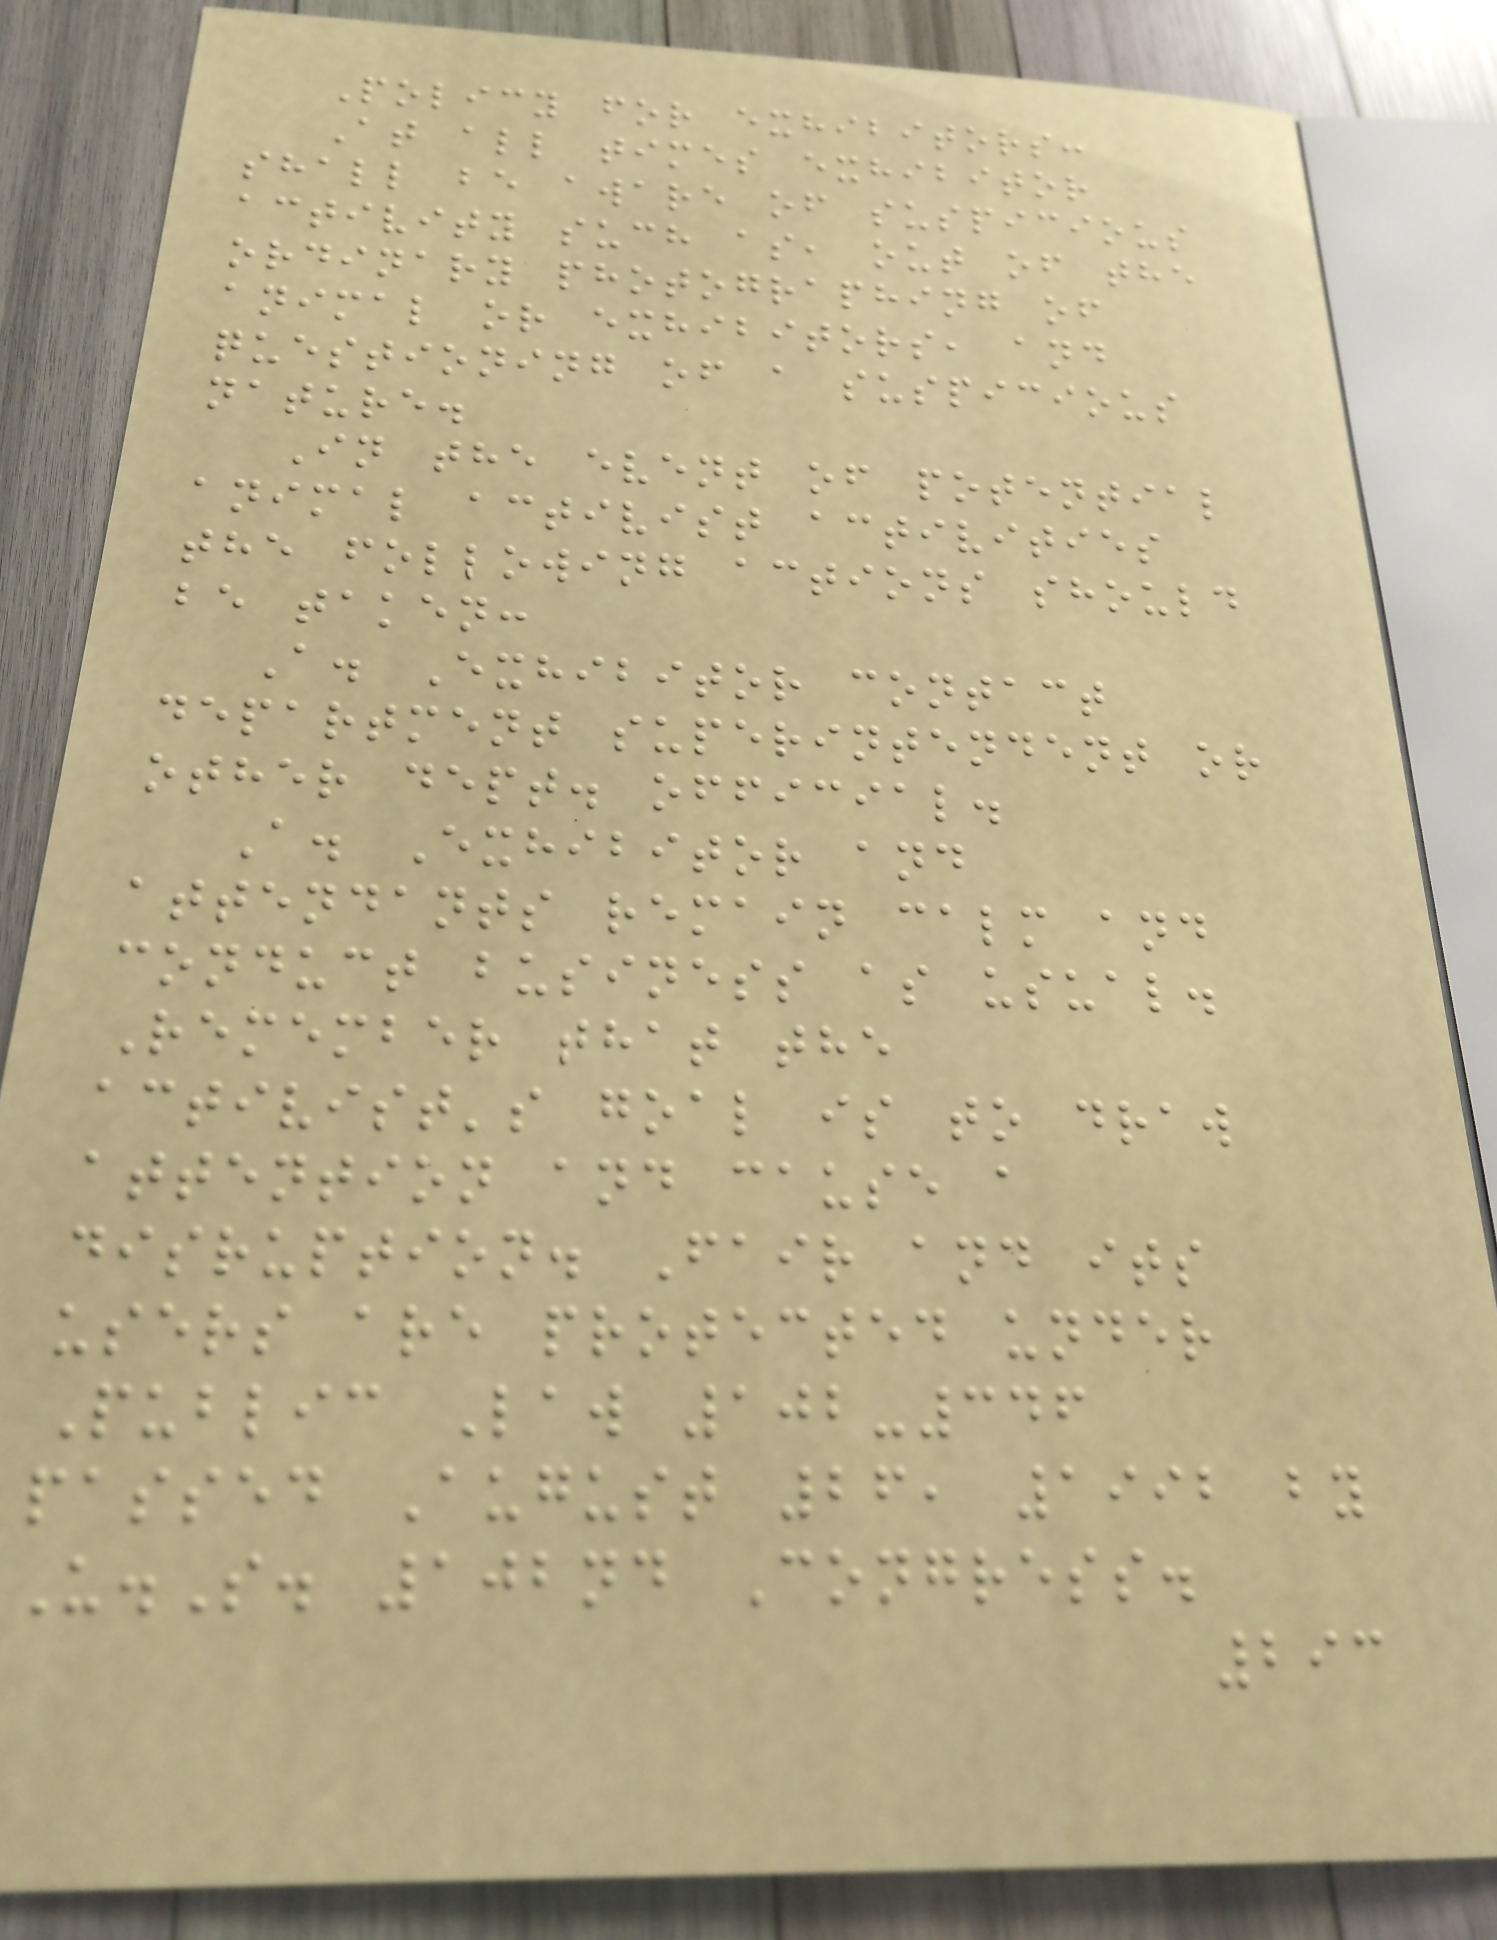Policy for exhibitors:
At all times exhibitor
shall be aware of suspicious
activity such as, out of the
ordinary photographing of
animal or exhibitors, and
questioning of a suspicious
nature.
In the event of potential
animal activist activities
the following actions should
be taken:
A. Exhibitor contact
department superintendent or
other dept. official.
A. Exhibitor and
attendants remain calm and
conduct business as usual.
Remember that the
activist's goal is to draw
attention and cause a
disruption. Fair and its
users are protected under
Public Law 102-346
passed August 26, 1992 by
U.S. 102nd Congress.
293
